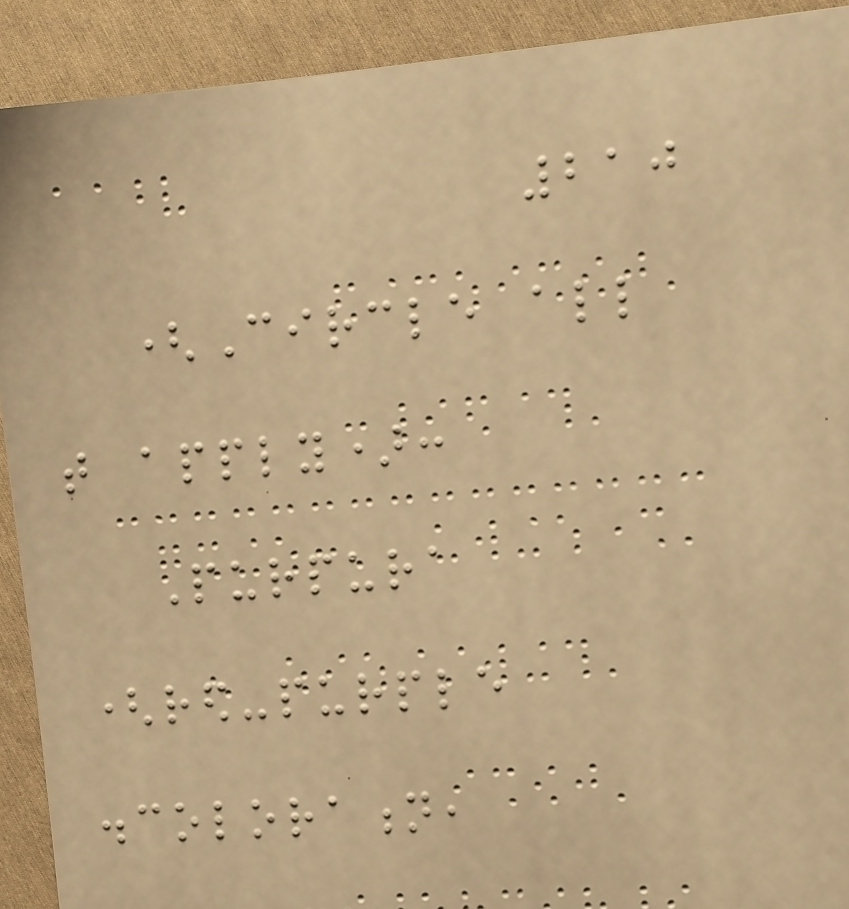210
(Circle all
that apply):
Purpura
(red-purple
discoloration,
